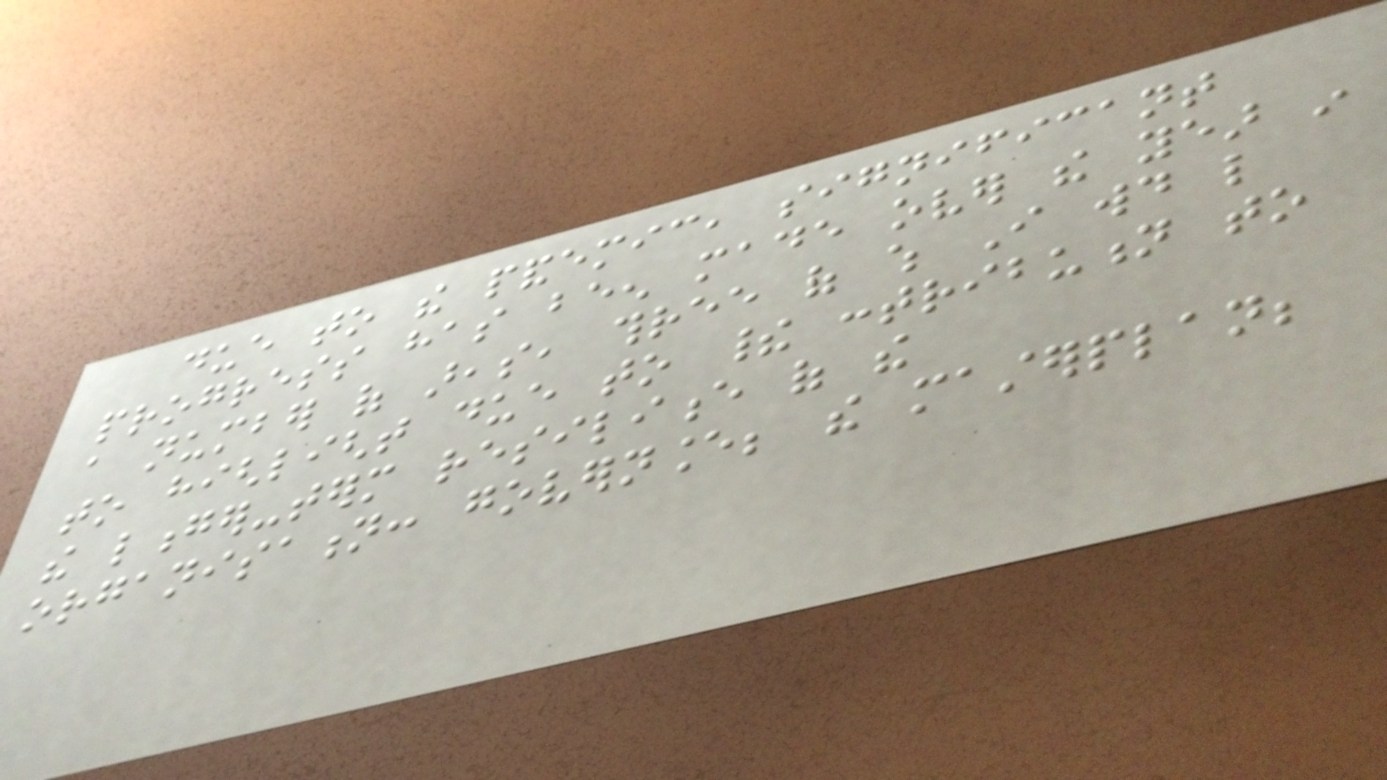due to the pandemic, significant
progress has been made over the year in
a number of areas, three of which I would like
to highlight due to their contribution to
the longer-term resilience of the
organisation: governance; the masterplan;
